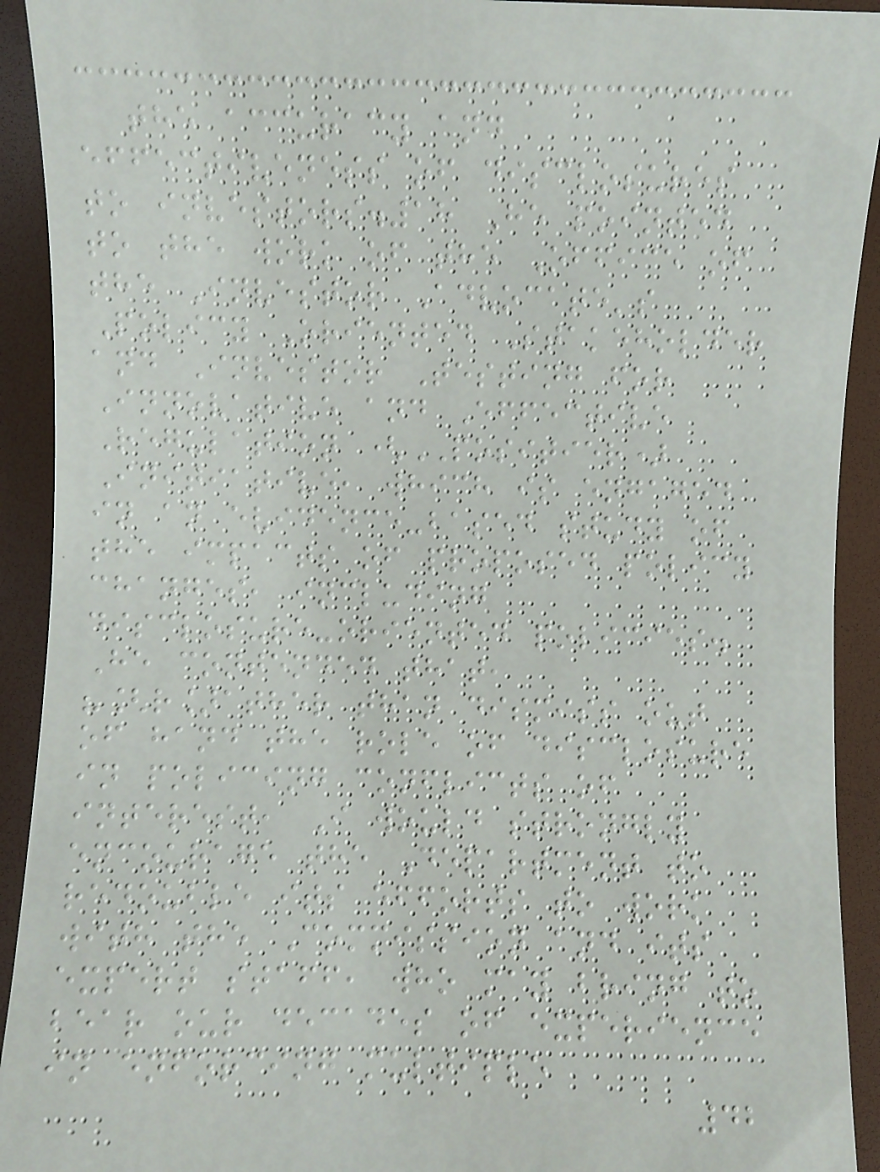the accuracy and
effectiveness of disclosures
to investors.18 He pointed
to the work of the Office of
the Investor Advocate's
Policy Oriented Stakeholder
and Investor Testing for
Innovative and Effective
Regulation (POSITIER)
Initiative, which is engaged
in an evidence-based study of
the impacts of proposed policy
changes, including
disclosure-oriented policies.
He contended that,
"[r]ather than dismiss out
of hand the role of disclosure
in policing conflicts of
interest, I would strongly
encourage the Department to
redouble its efforts to work
with the Commission and its
expert staff, who may bring to
bear our decades of experience
in enforcing multiple
42
